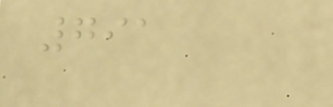791
